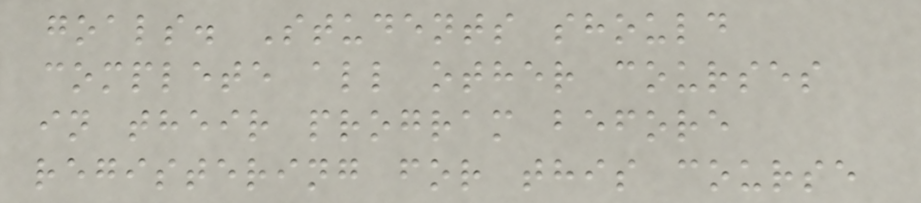goals. Students should
complete all other courses
in their program before
registering for this course
